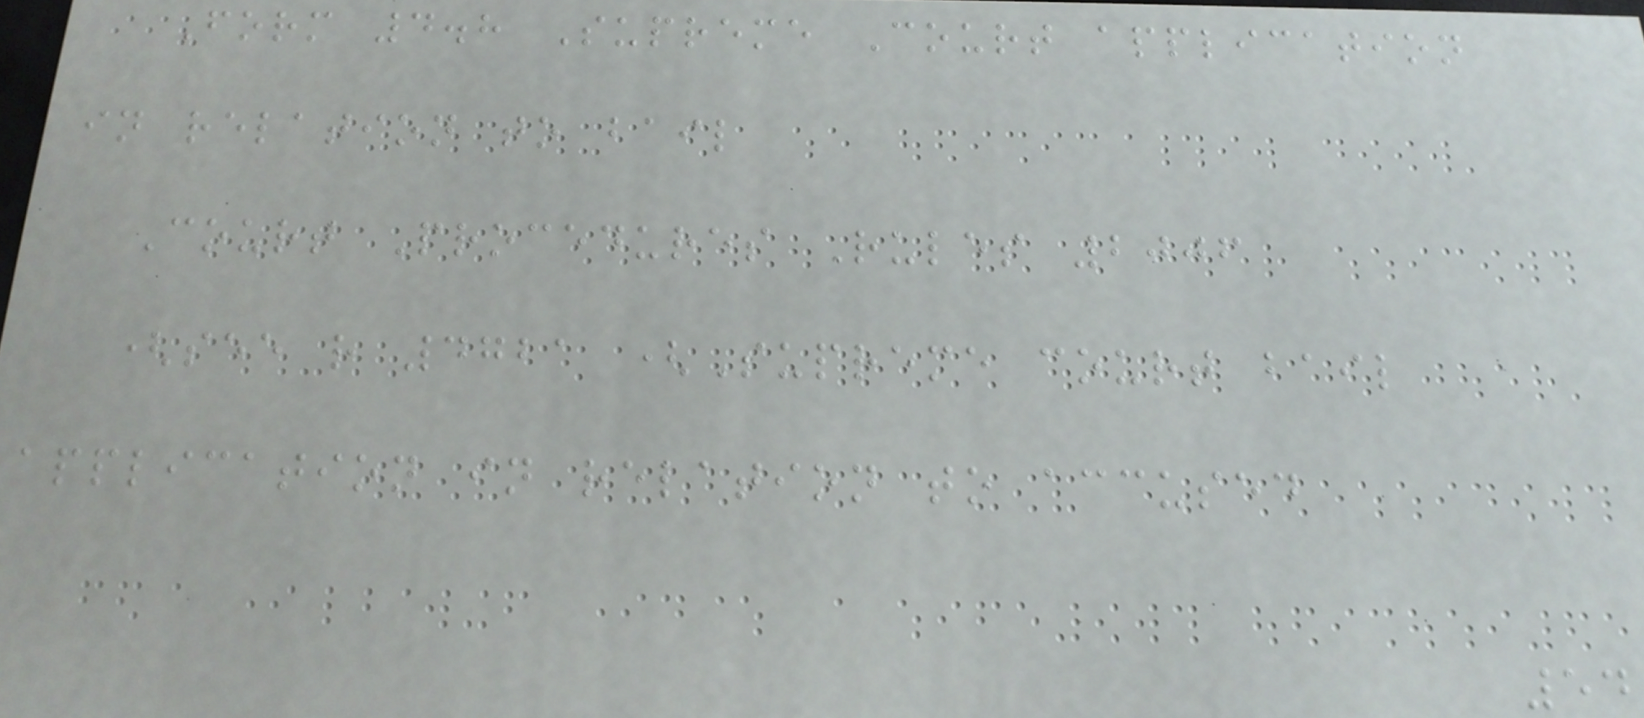Form 4.8 Supreme Court application
in relation to bail
Court Procedures Rules 2006
(see r 4721 (Supreme court bail
application in relation to accused
54
